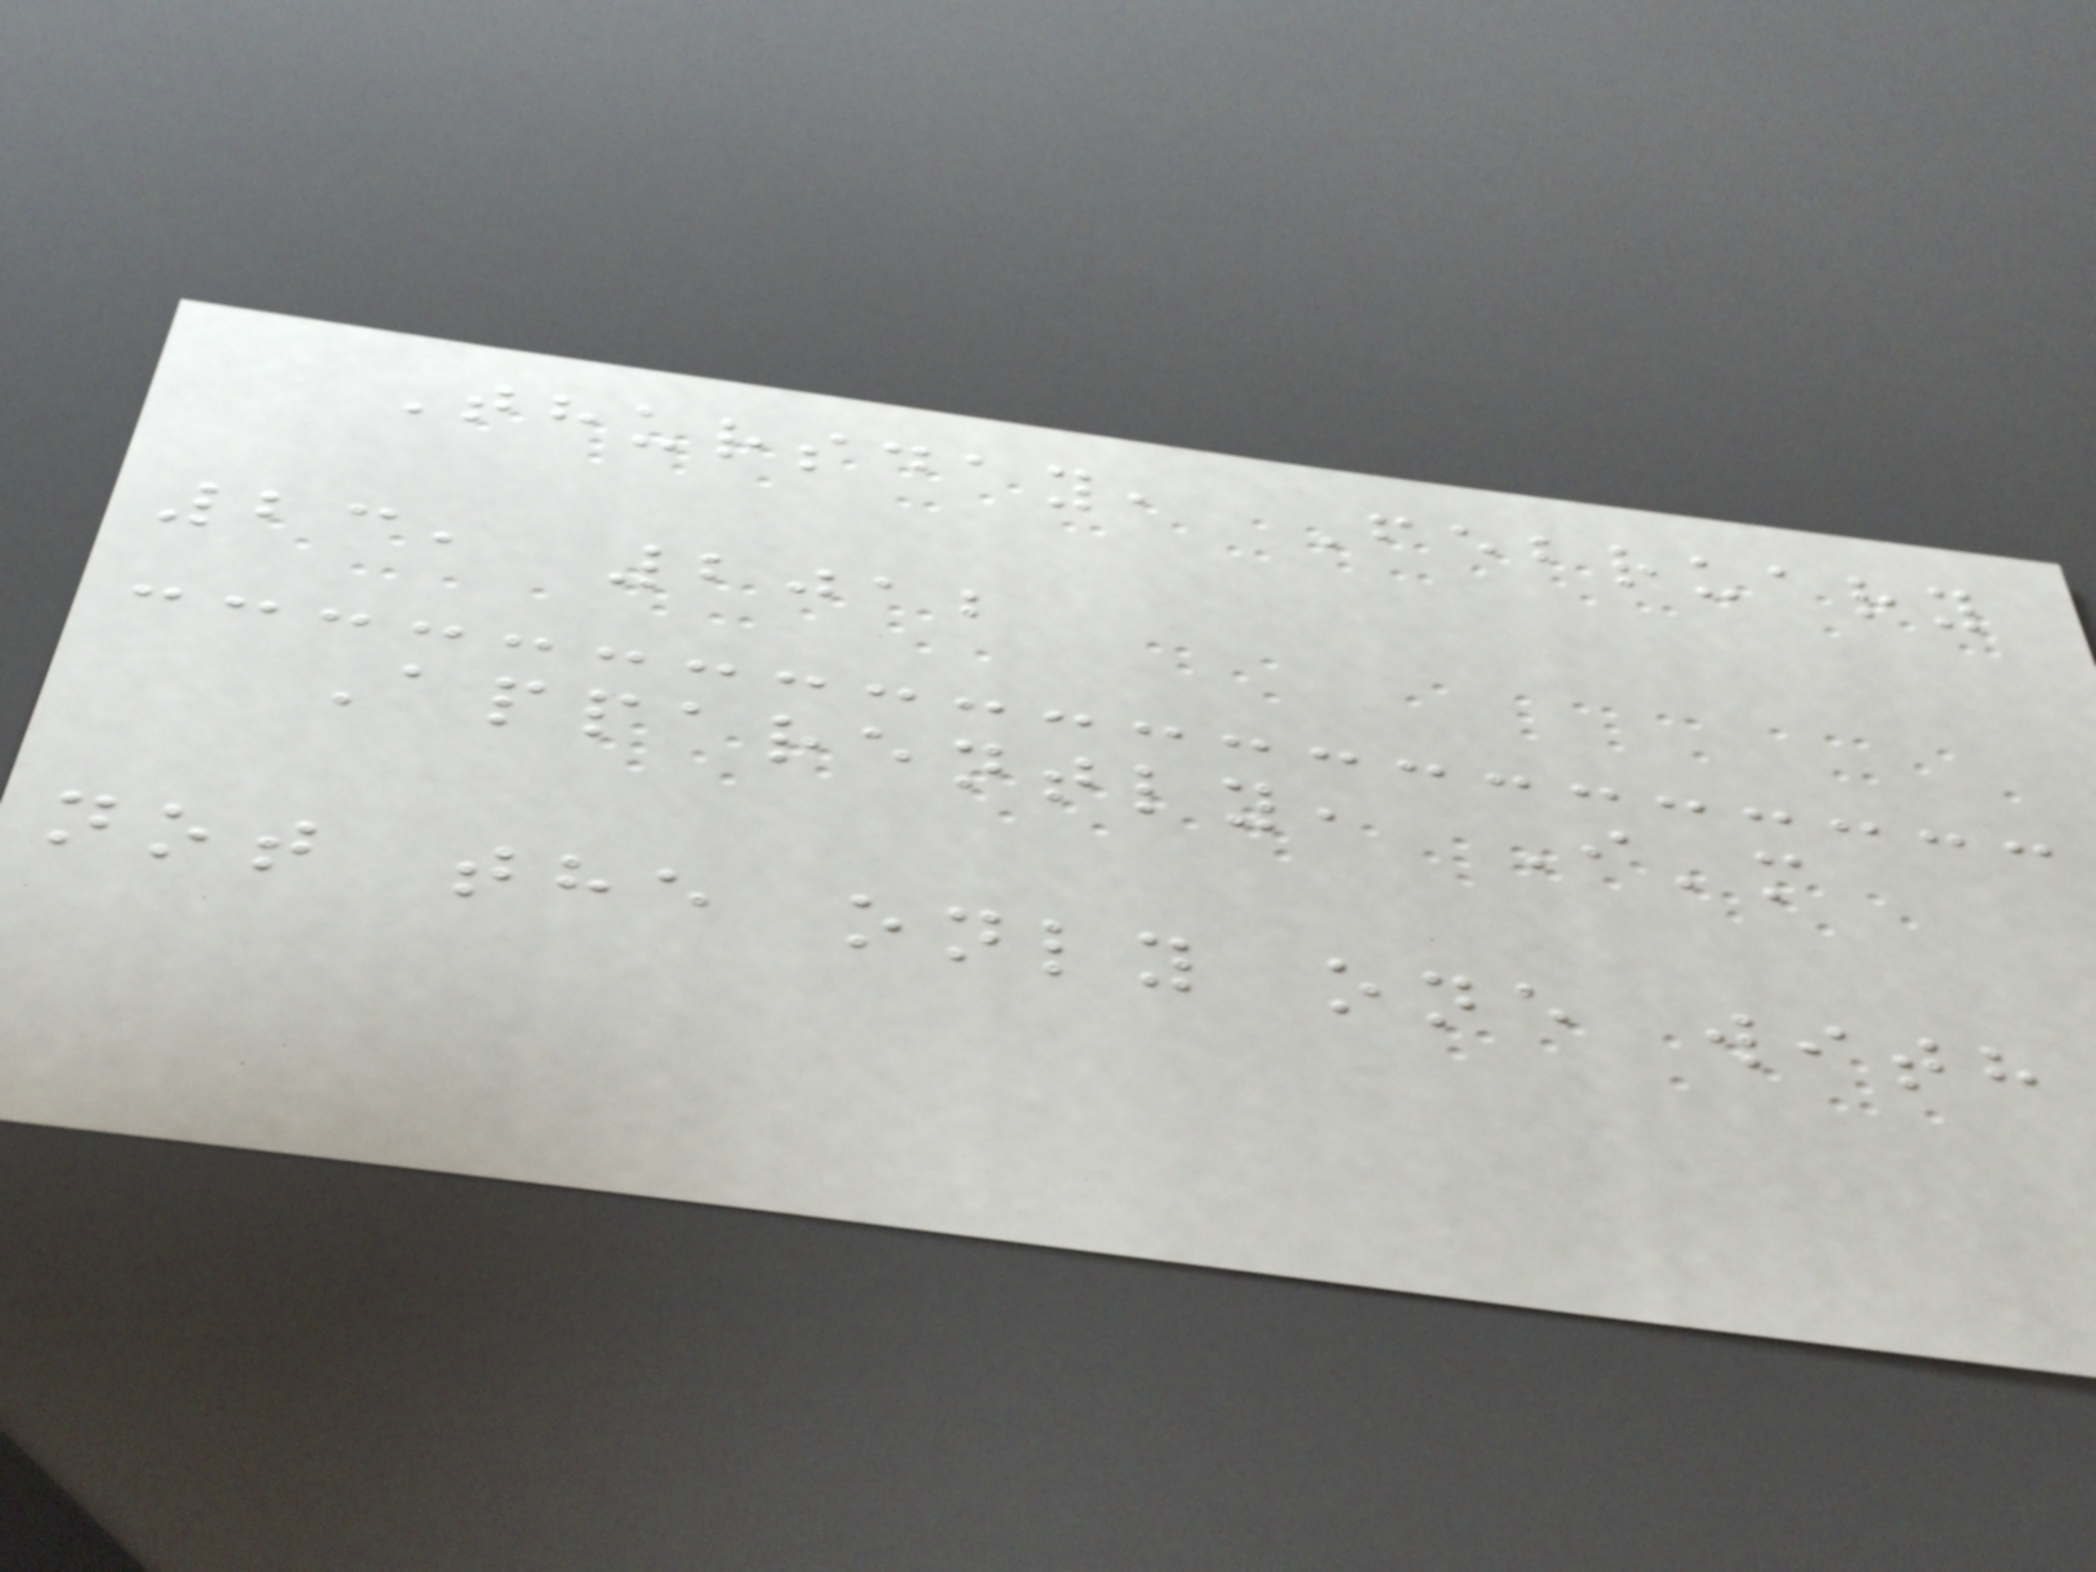Thursday, February
23, 2012
Apparently, I'm
not the only one with
